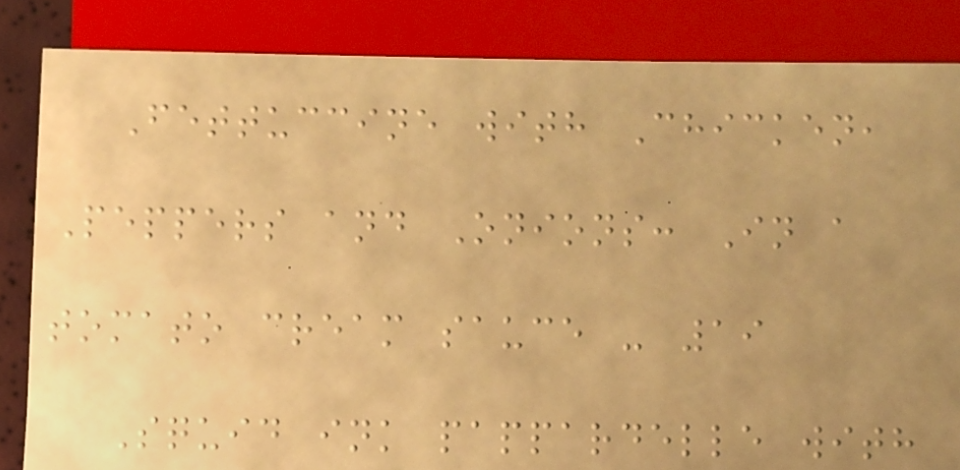Fettuccine with Chicken,
Peppers and Onions: In a
tomato cream sauce - 19
Squid ink pappardelle with
